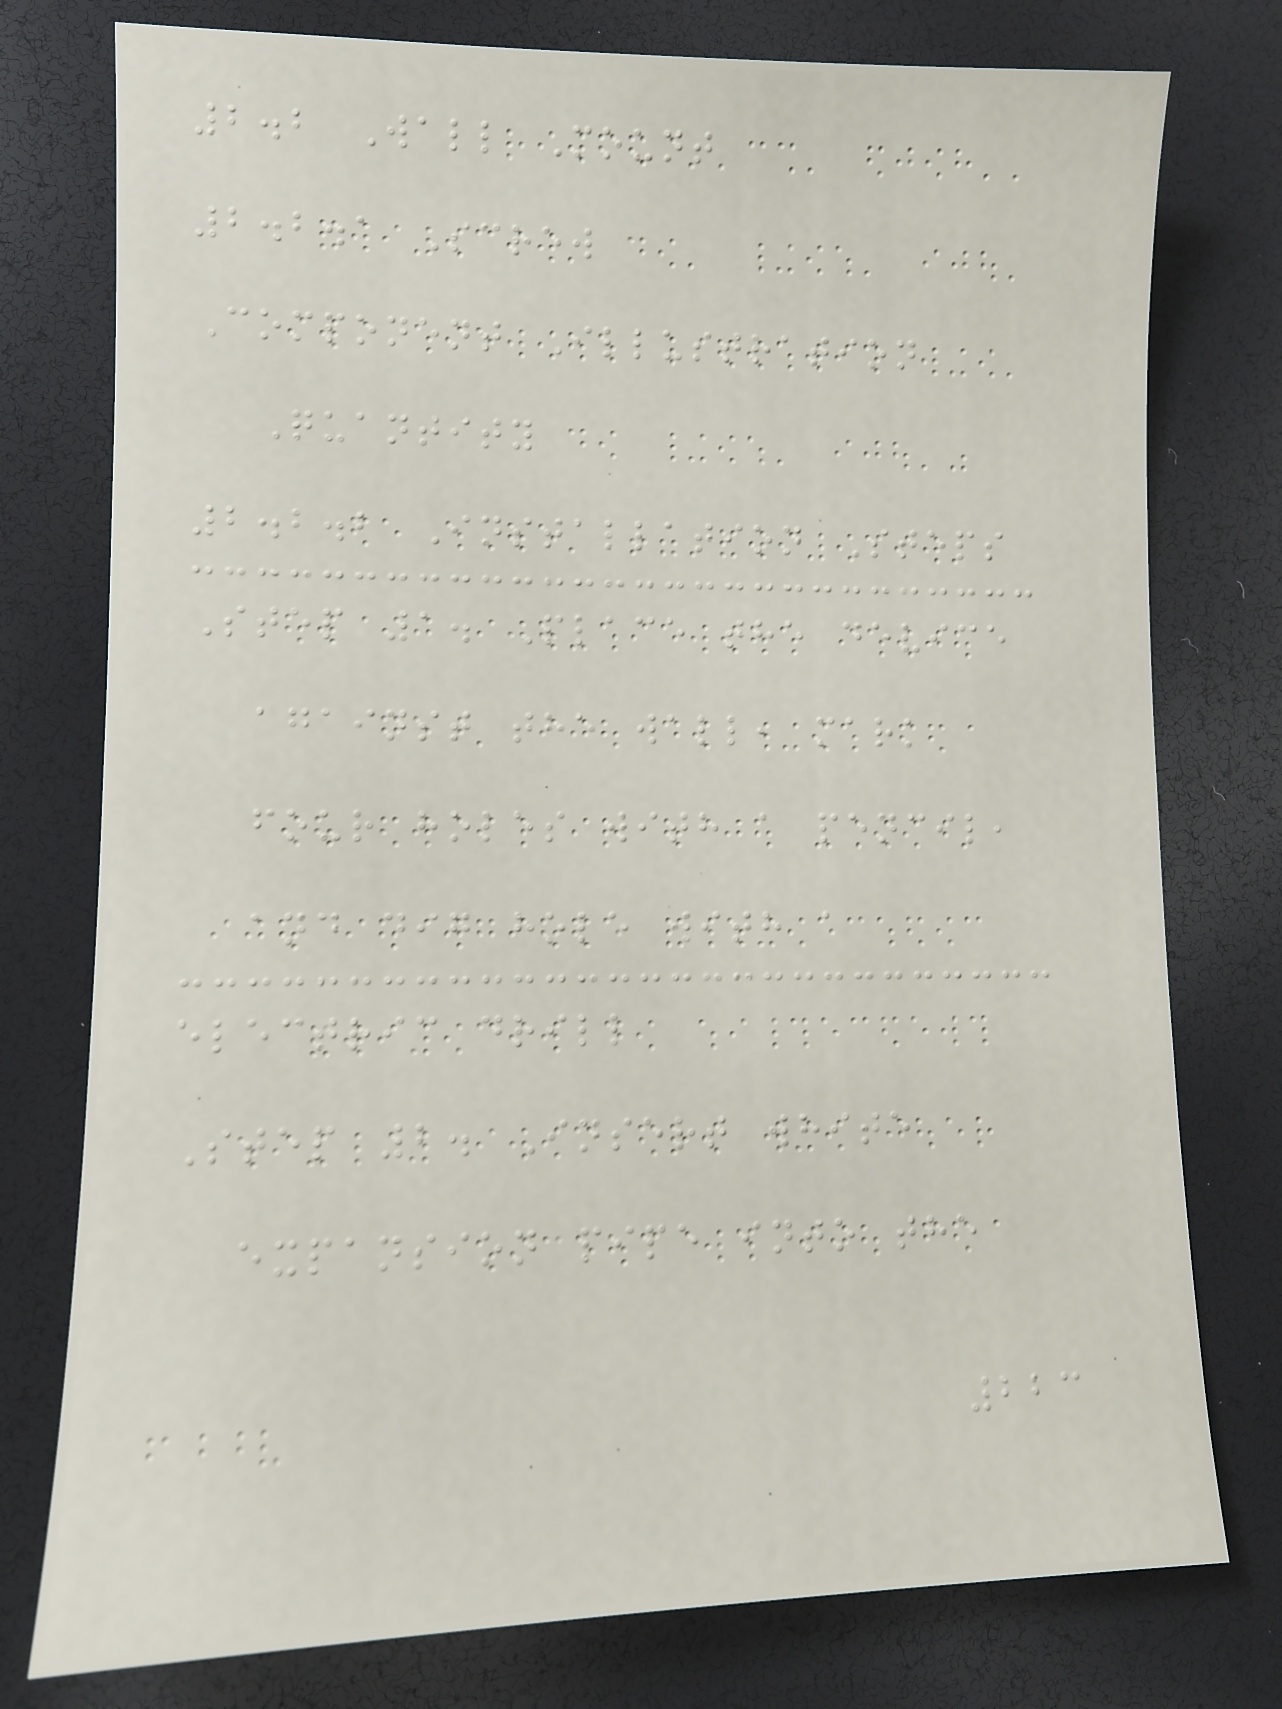2.2 Wall Mount
2.2.1 Screw
Component Illustration
Quantity
2.2.2 Installation Steps
Step 1. Place the device
against the wall, mark
four holes with a pencil,
and dig hole with a
electric drill
Step 2. Insert white
expansion pipe into the
223
